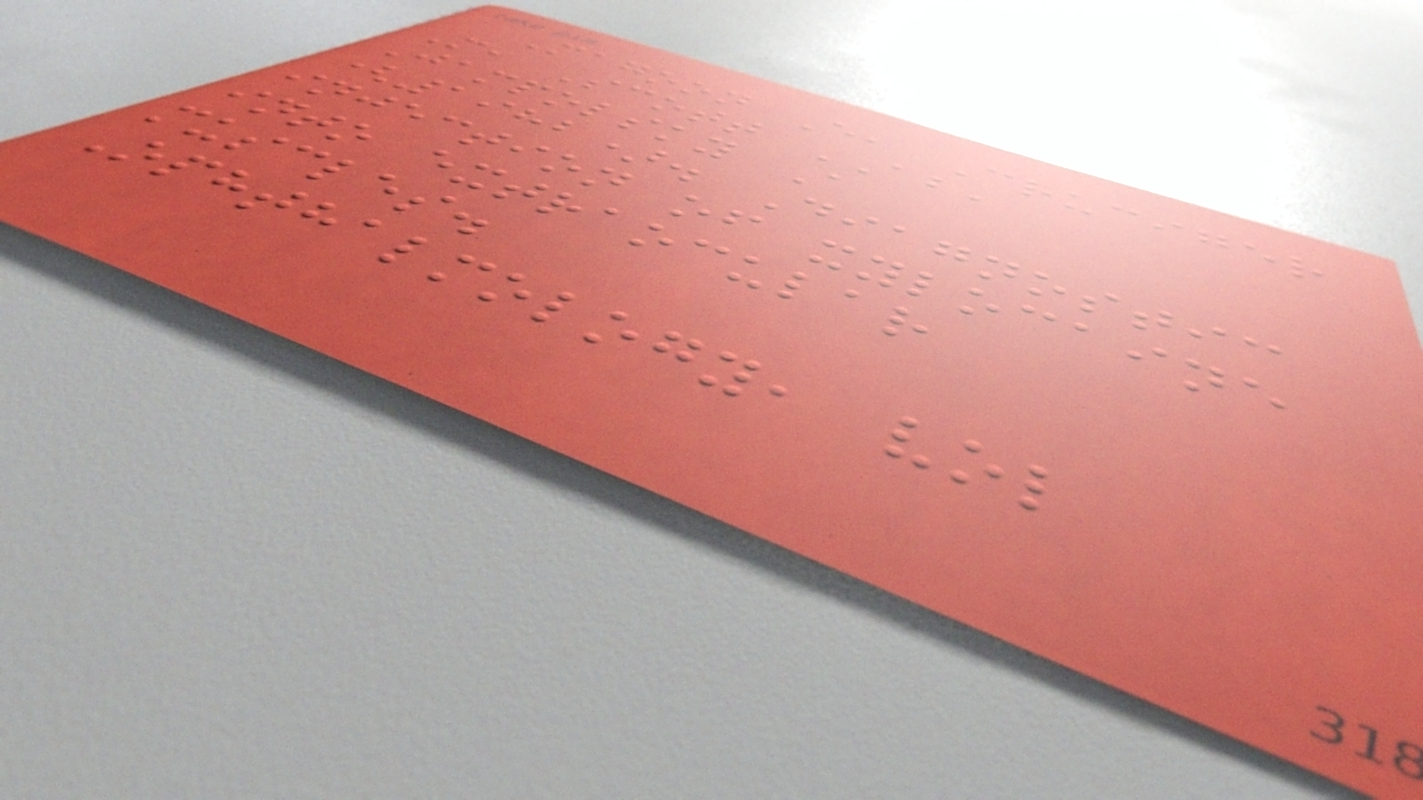Magoon E, Cruciger
M, Scott AB,
Jampolsky A
(1982). Diagnostic
injection of xylocaine
into extraocular
muscles.
Ophthalmology, vol
